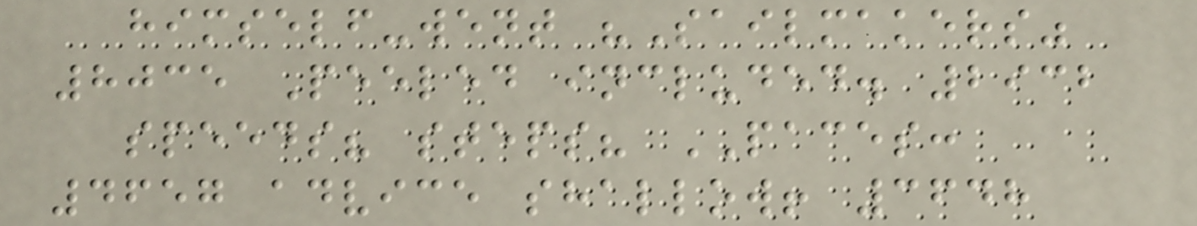himself-went "Sailmakers"
8035 Peeled included. 2932
speeds? steps? PACES:
4657 advice shallow! 3648
